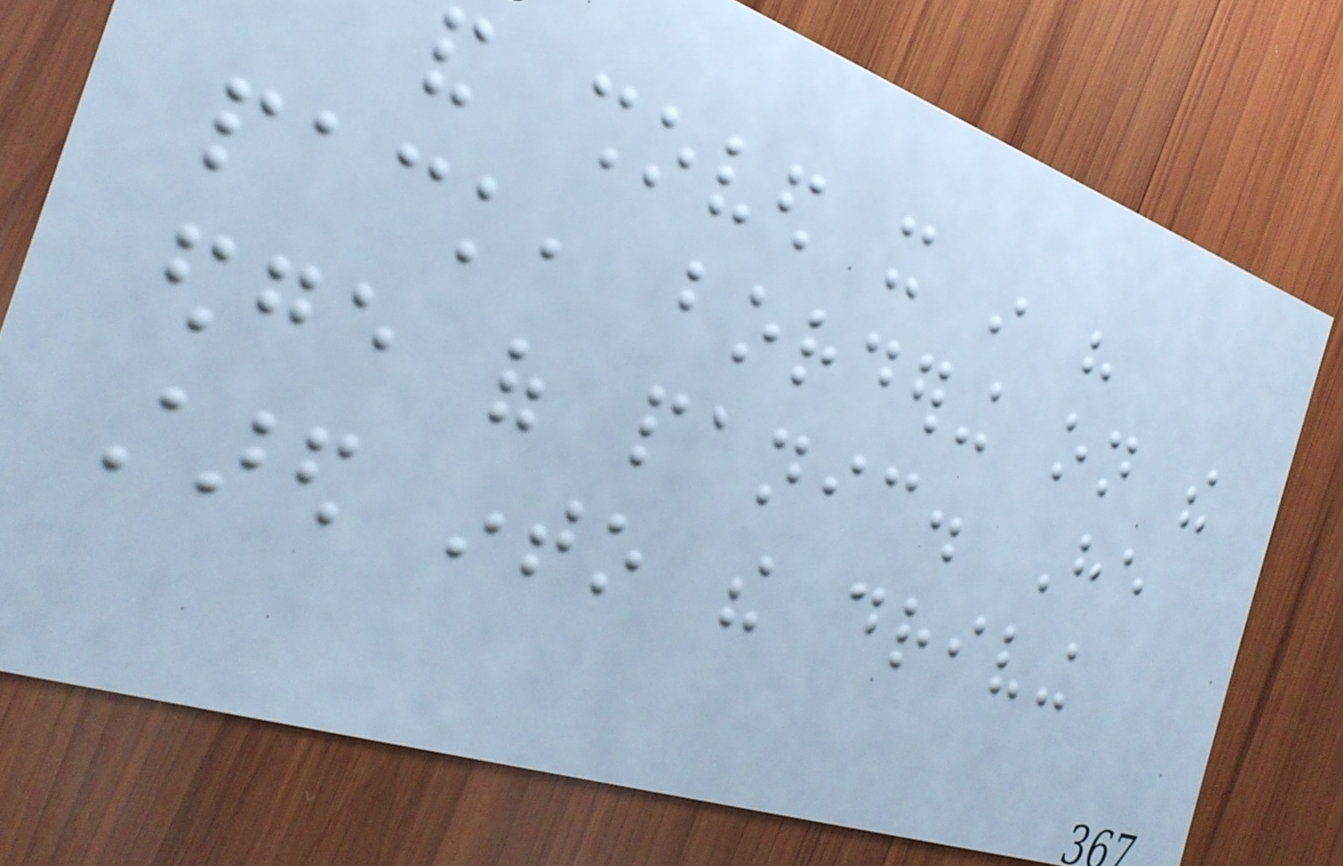and shoved it in his
pack, bordering on the
edge of panic. He
stared into the driving
